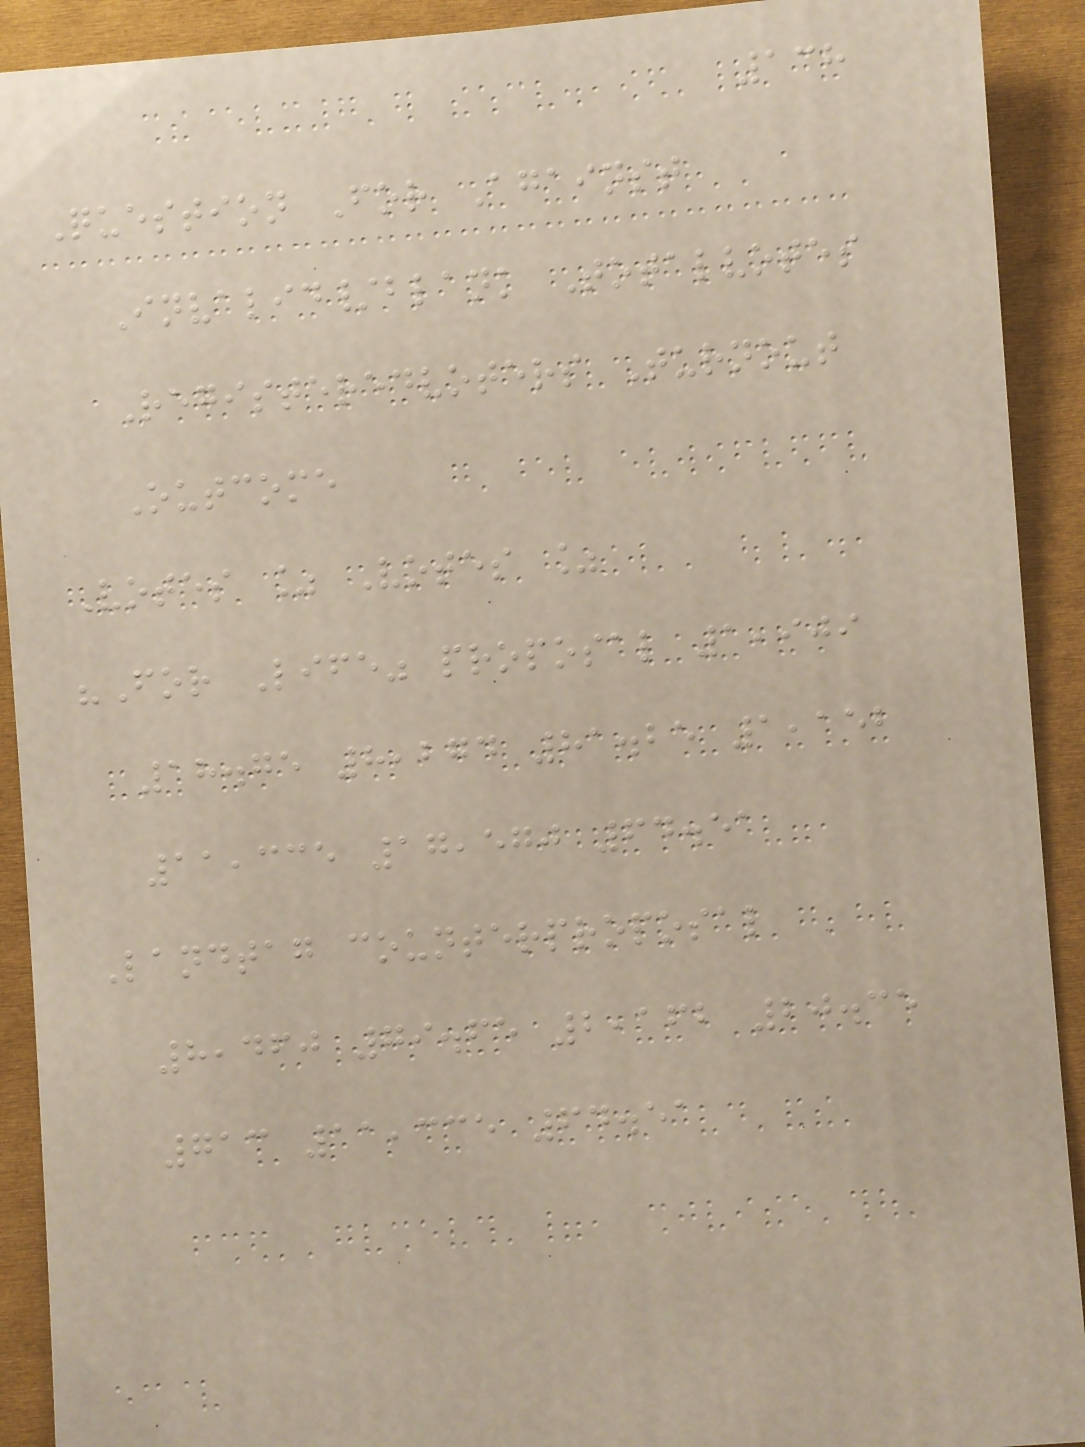138
Question For Against
Invalid/blank Totalvotes
Registeredvoters Turnout
Outcome
Votes % Votes %
"For Life" proposal 1,909
18.75 8,274 81.25 1,152
11,335 17,570 64.51
Landtag counterproposal
8,460 79.65 2,162 20.35
713 11,335 64.51
